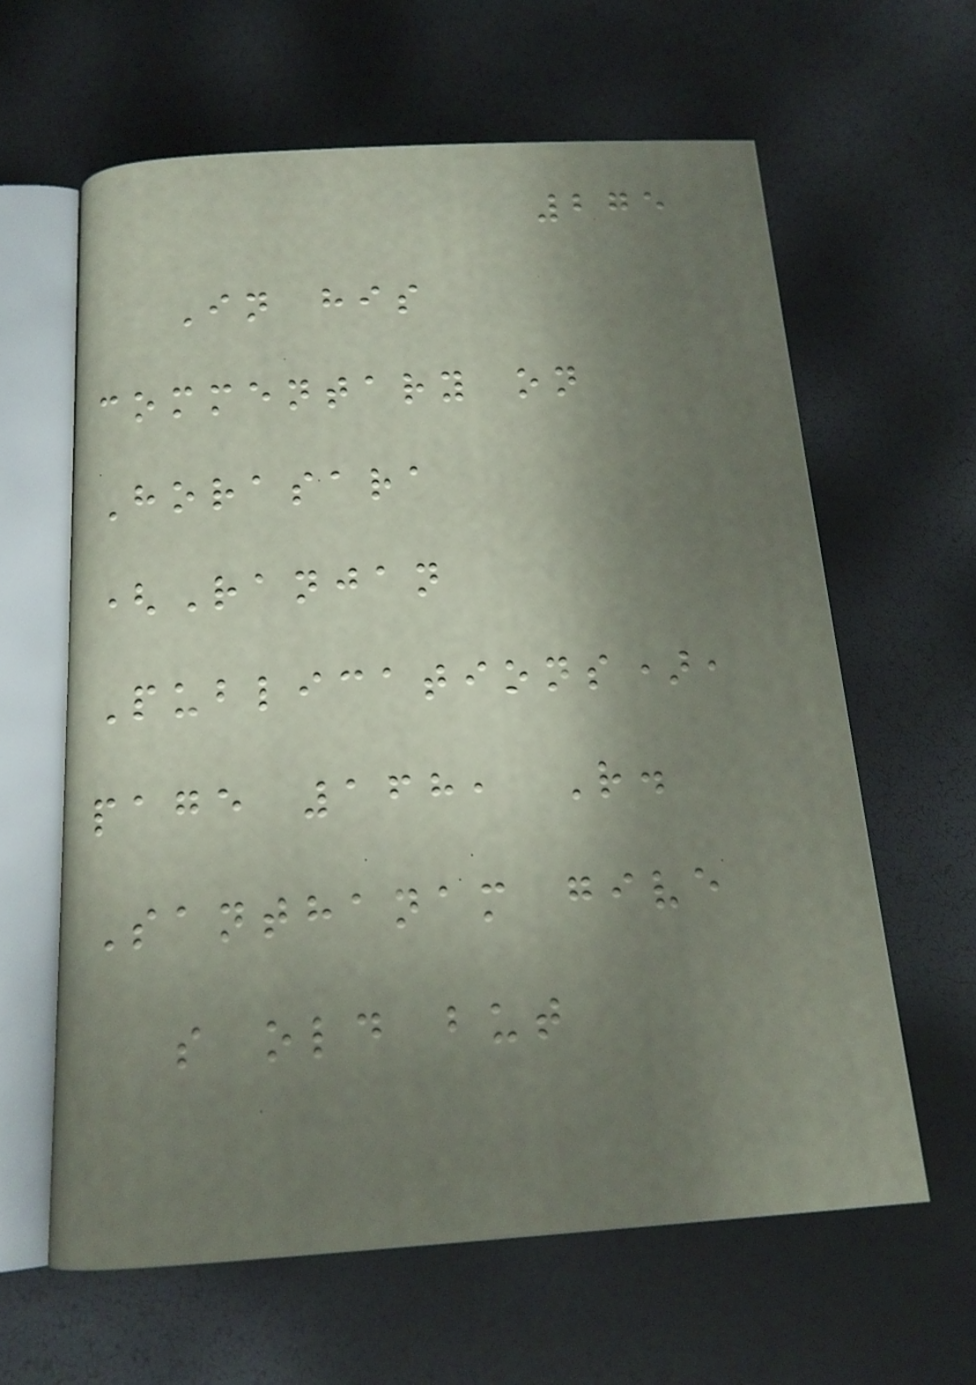275
In his
commentary on
Horasara
(Ranjan
Publications),
page 168, R.
Santhanam give
s old but
